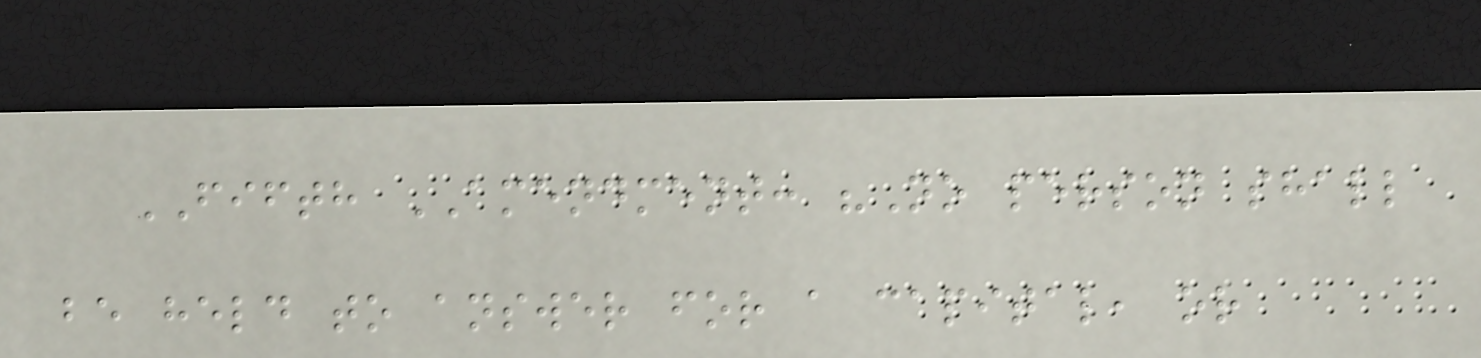FIFTH AMENDMENT: "No person shall
be held to answer for a capital, or
